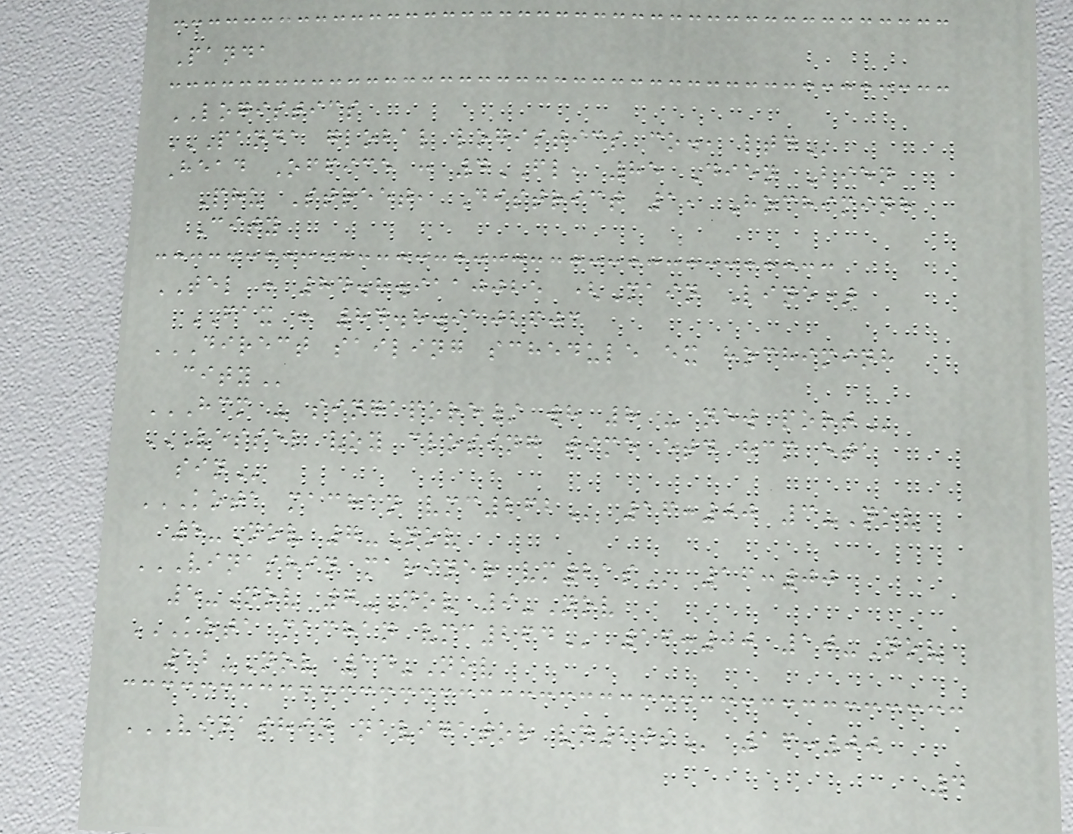Panda
LOGISTICS
PANDA GLOBAL LOGISTICS CO., LTD
Head Office : 4FL, 85 Dien Bien
Phu Street, District 1, Hochiminh
City
TEL : 84.8.9110025 (Main Line)
FAX : 84.8.9102603
DIRECT SAILING SCHEDULE EX HOCHIMINH
CITY
HCM - SINGAPORE/ WH 8 - NEW PORT
VESSEL VOY CLOSING TIME ETD HCM ETA
SIN
KOTA MACHAN VMC262 16:00 3-Nov
5-Nov 7-Nov
VINASHIN MARINER VM21S 16:00
5-Nov 7-Nov 9-Nov
KOTA MACHAN VMC264 16:00 10-Nov
12-Nov 14-Nov
VINASHIN NAVIGATOR VN20S 16:00
4
